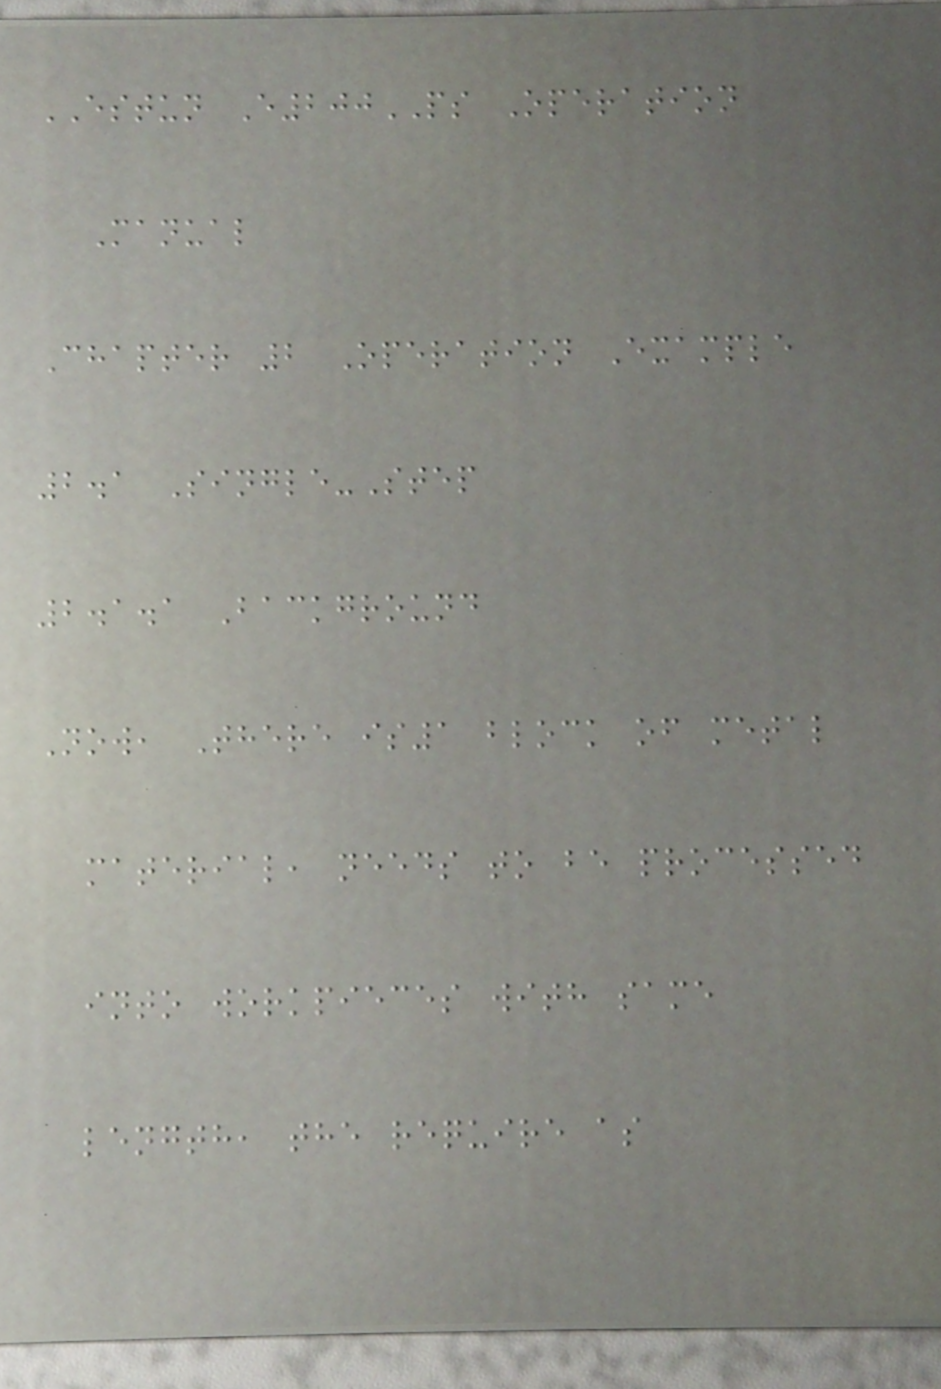ESTUN E200PS Operation
Manual
Chapter 2 Operation Example
2.1 Single-Step
2.1.1 Background
Now, There is1 block of metal
material, needs to be processed
into workpieces with same
length, the require as
